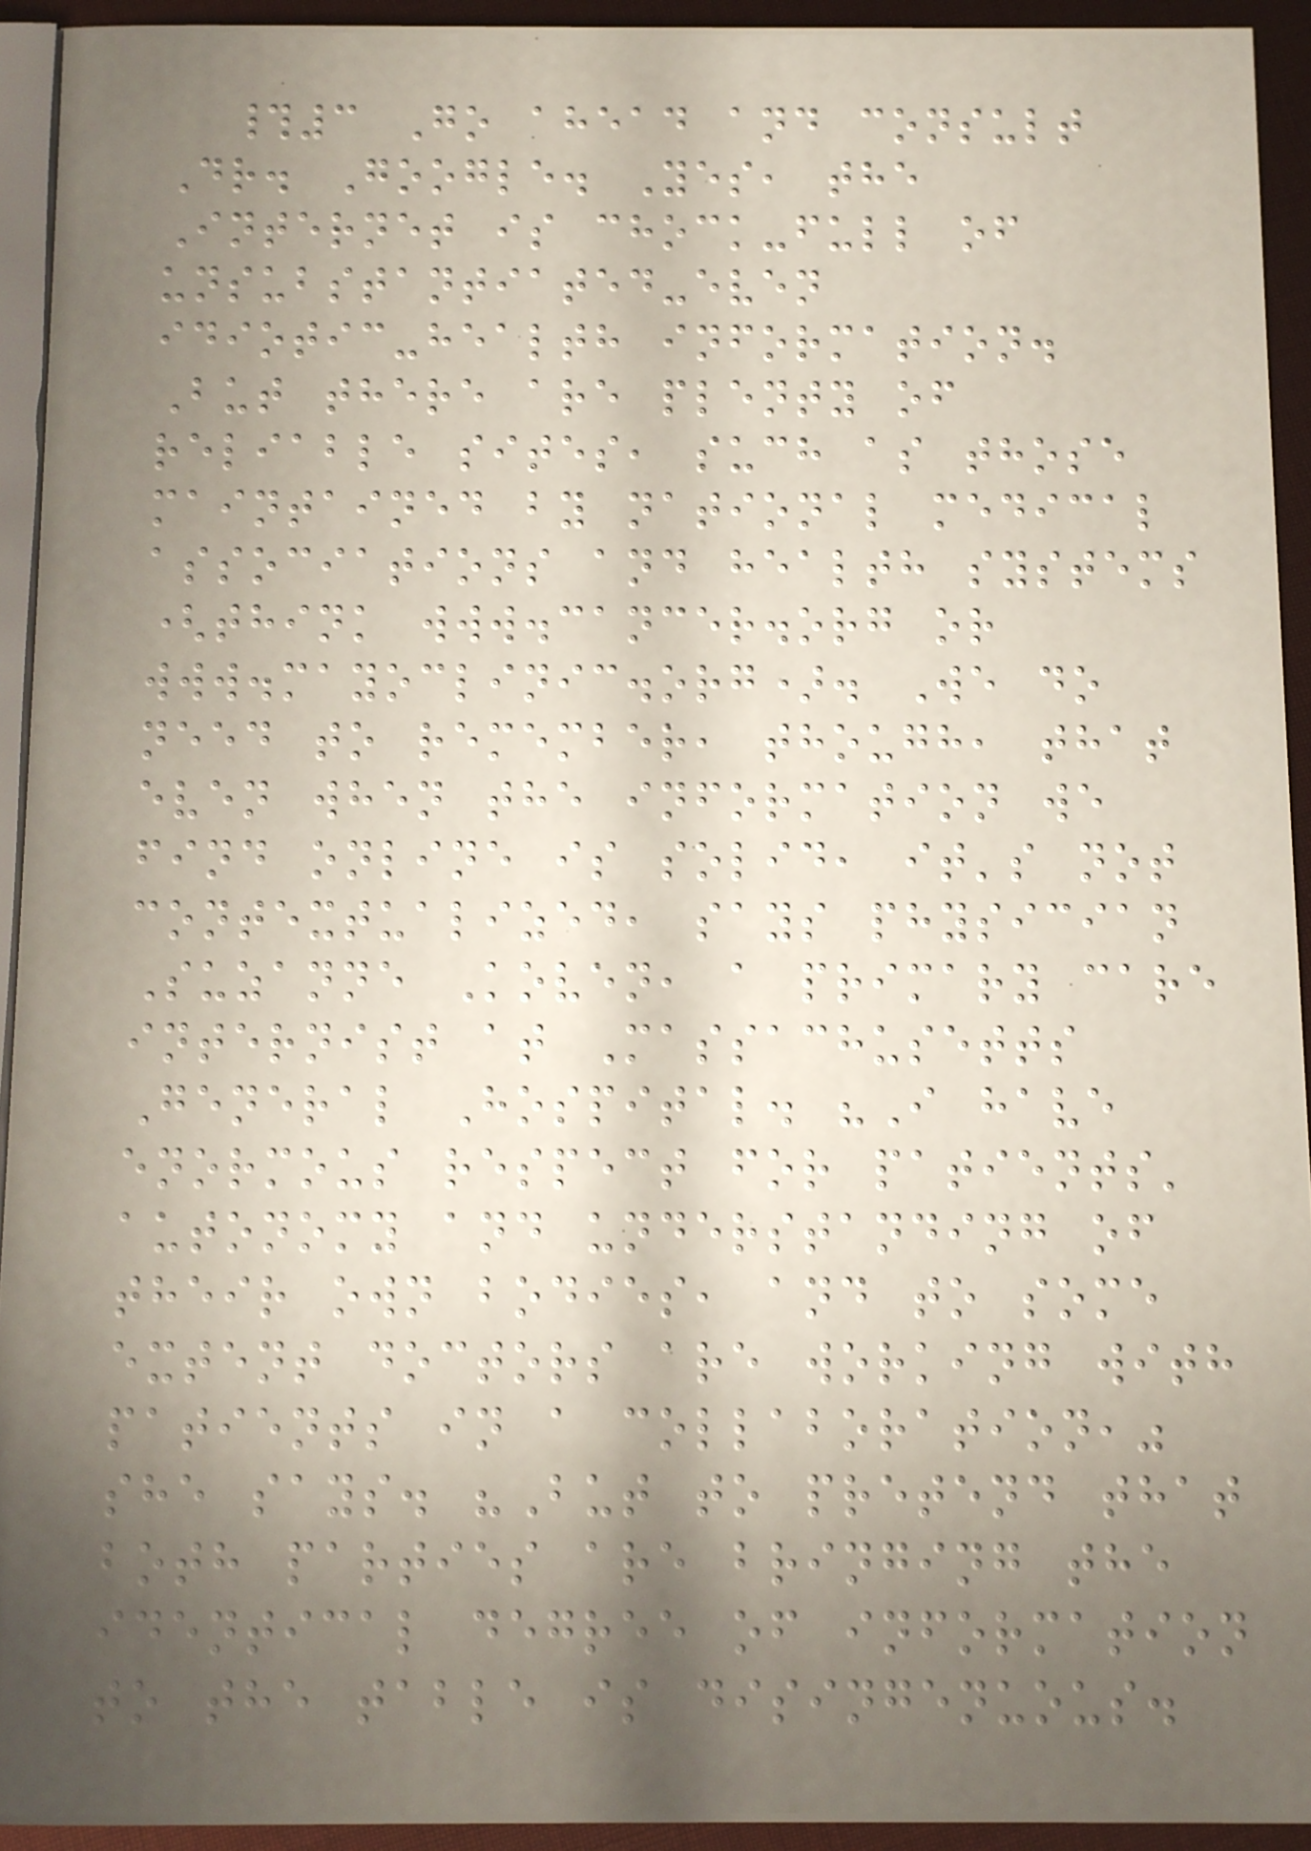#3 Go ahead and consult
Dr. Google. Yes, the
Internet is chock-full of
unsubstantiated-even
idiotic-health information.
But there are plenty of
reliable sites, such as those
maintained by national medical
associations and health systems
(think www.cancer.org or
www.mayoclinic.org). We do
need to remember, though, that
even when the information we
find online is solid, it's not
contextualized, says physician
Suzanne Koven, a primary care
internist at Massachusetts
General Hospital. "I have
enormous respect for patients'
autonomy and understanding of
their own bodies, and to some
extent doctors are working with
patients in a collaboration,"
she says. "But to pretend that
both parties are bringing the
identical degree of information
to the table is disingenuous.
